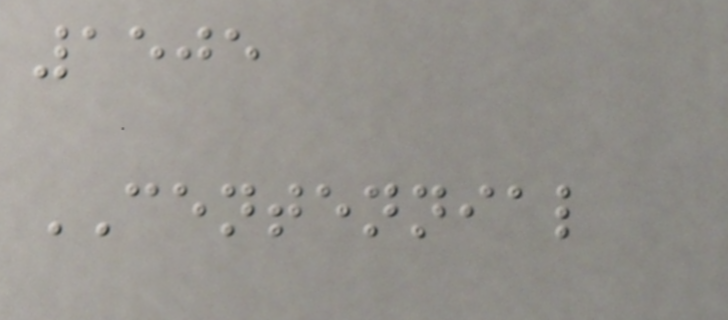1505
CENTENNIAL
